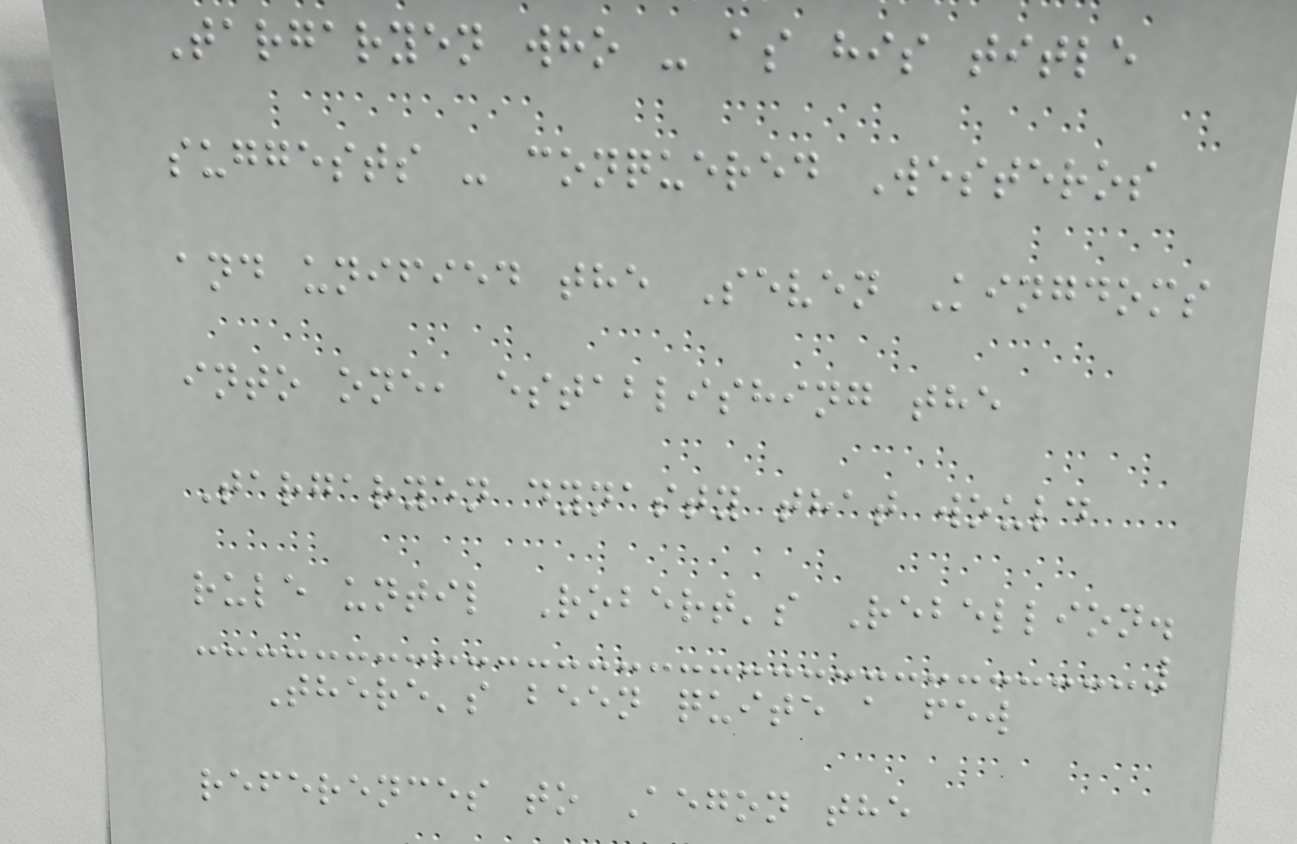Targaryen who - as his title
suggests - conquered Westeros
and unified the Seven Kingdoms
into one, establishing the
Targaryen dynasty that would
rule until Robert's Rebellion.
There's been quite a few
references to Aegon the
